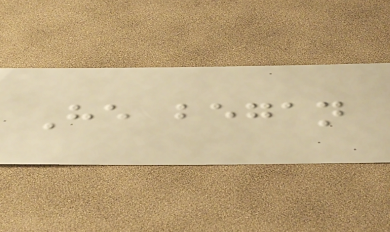He began
